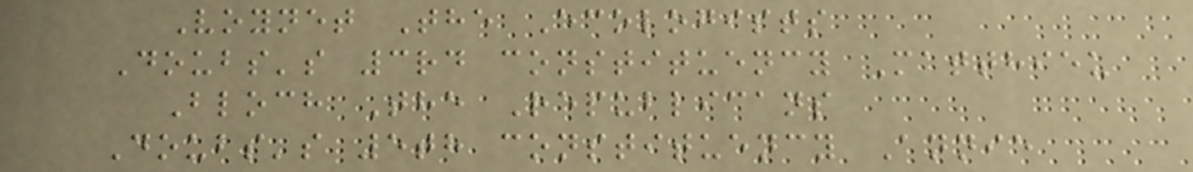Voynet The Ecologists
Doubs's 3rd constituency Matthieu
Bloch The Republicans
Doubs's 5th constituency Annie
